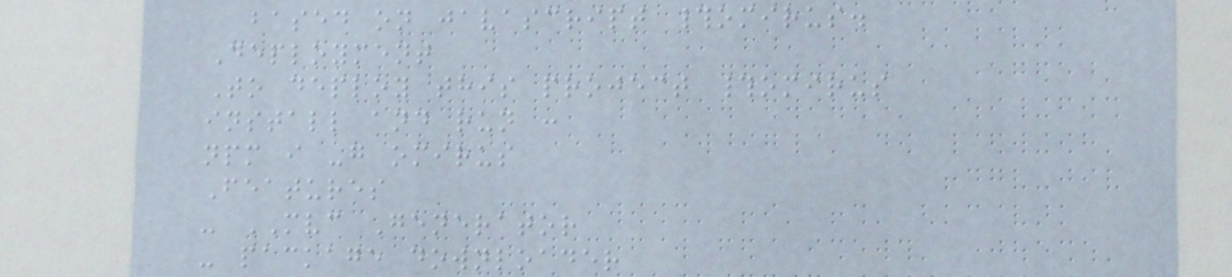based on javascript #omirus.
Deployment
To deploy this project #omirus
install and run :
npm i -g omirus
Features
- MVC Generator
- package downloader
